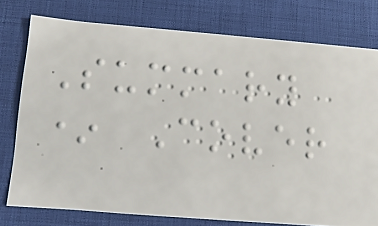Summary
* Cover
